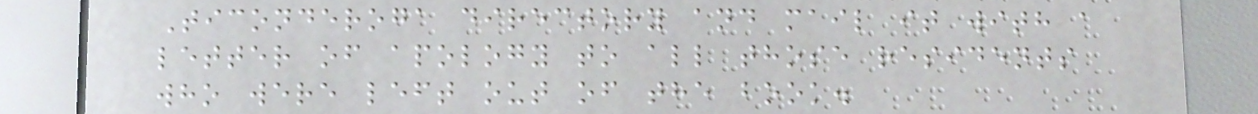Ticonderoga directory and mail it with a
letter of apology to all those residents
who were left out of the book.
